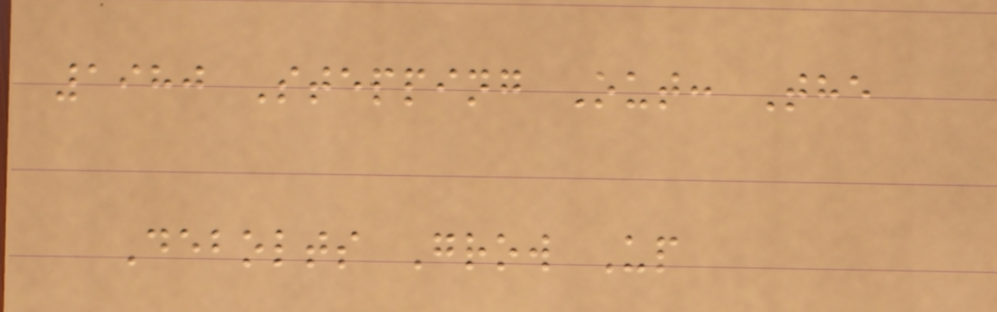1980 Stepping Out: The
Debolts Grow Up
